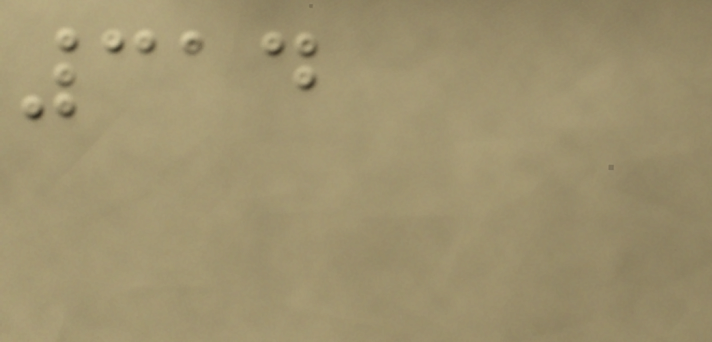314
